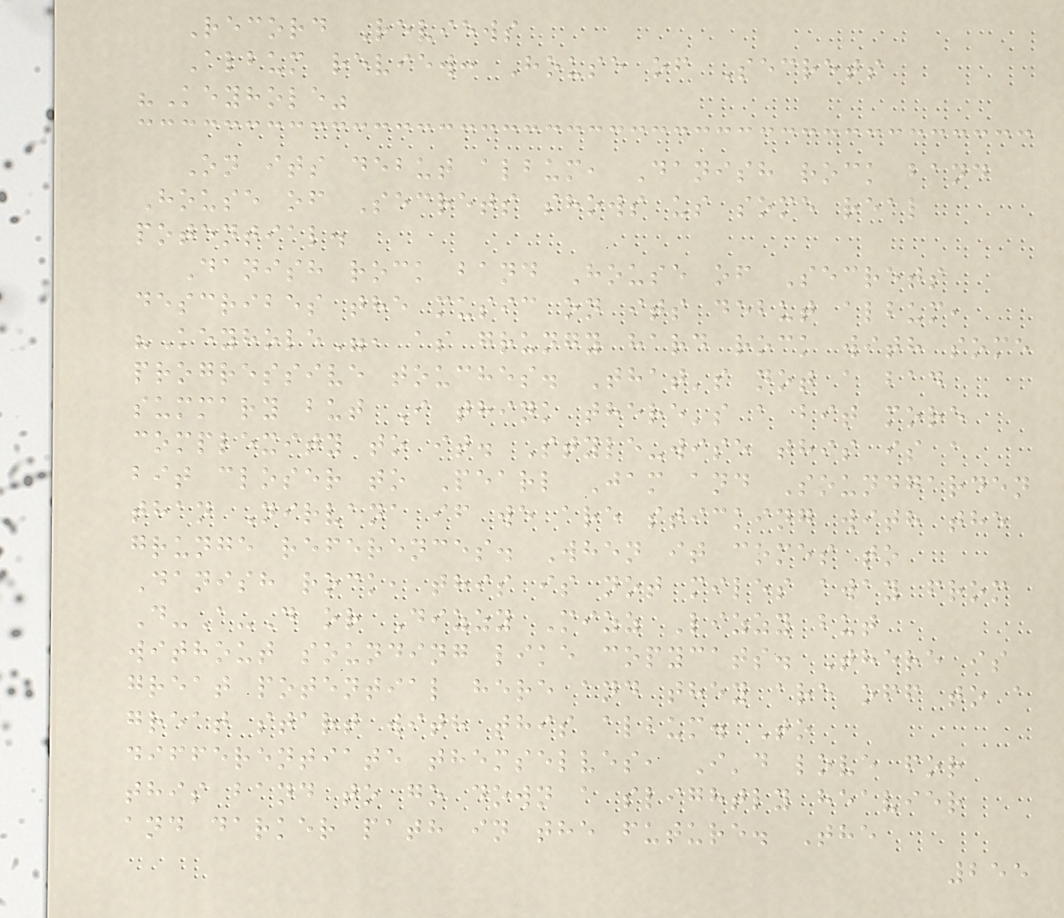Record Reviews
Album review: House of Secrets
"Keyhole"
On its debut album, Danish rock band
House of Secrets shows us some real
potential.
Danish rock band House of Secrets
describes the music on its debut album,
"Keyhole", as grungy hard rock with some
progressive touches. That's not a bad
summary but I think there's a bit more
complexity to it. Style-wise this is a
bit closer to Pearl Jam and Soundgarden
than Nirvana if we are sticking with the
grunge references. When it comes to
Danish rock, this is not miles away from
D-A-D or Dizzy Mizz Lizzy but
without sounding like copycats. There is
great potential here and they are off to a
great start with this album. To
differentiate themselves, I'd love for
this band to go down a slightly heavier
and darker path in the future. The
255
